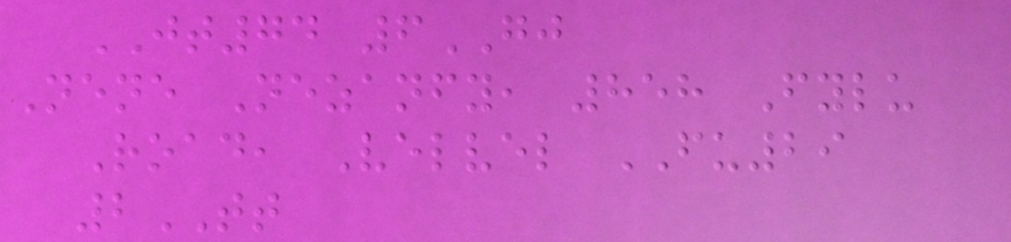JT74 6GJ
Nene Nezanfy, 858 Fylu
Road, Velvel FU29
2TT
